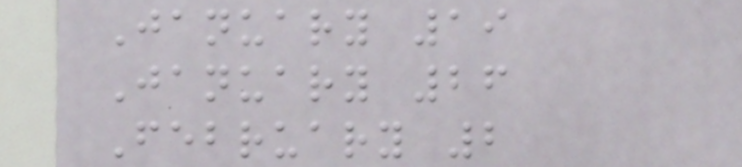January 19
January 26
February 2
